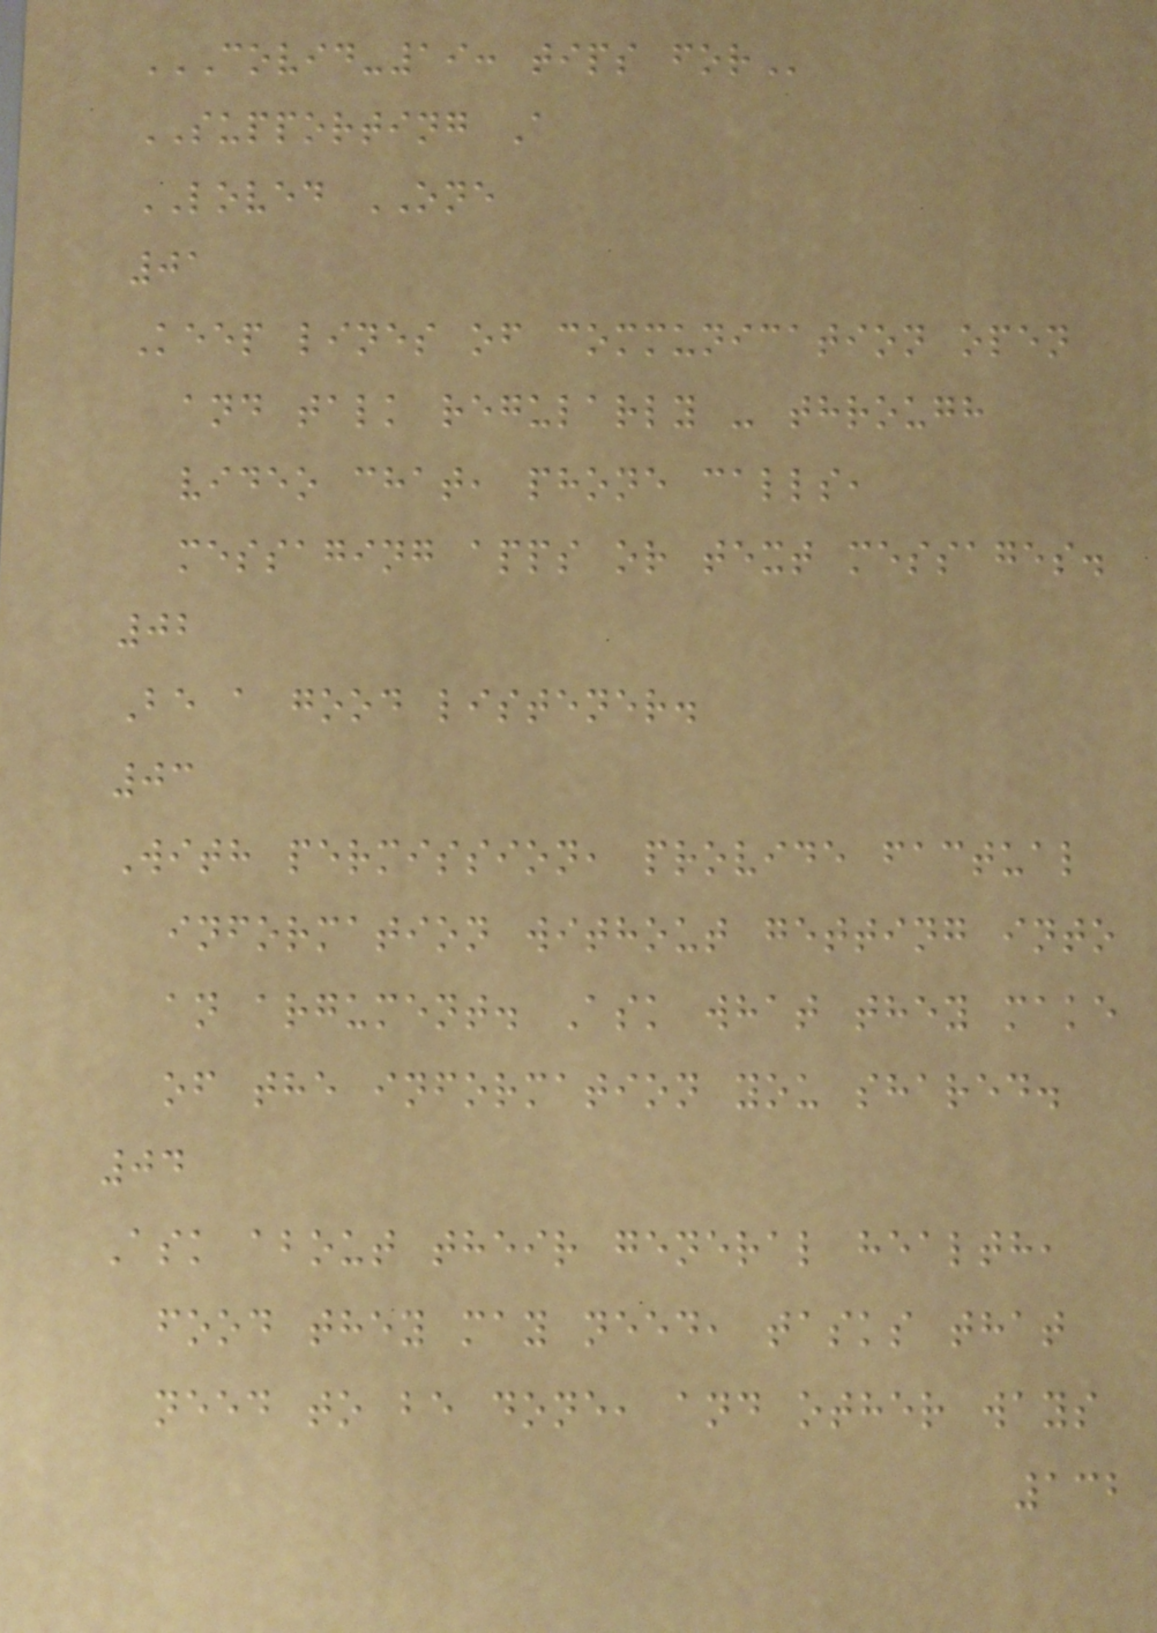COVID-19: TIPS FOR
SUPPORTING A
LOVED ONE
01
Keep lines of communication open
and talk regularly - through
video chat, phone calls,
messaging apps or text messages.
02
Be a good listener.
03
With permission, provide factual
information without getting into
an argument. Ask what they make
of the information you shared.
04
Ask about their general health,
food they may need, tasks that
need to be done, and other ways
132
